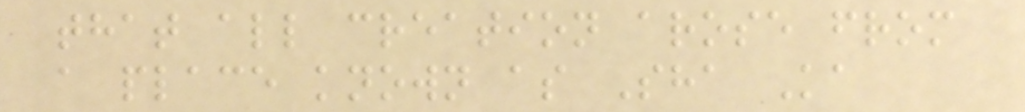that all creation arose from
a place known as Sha Ka
